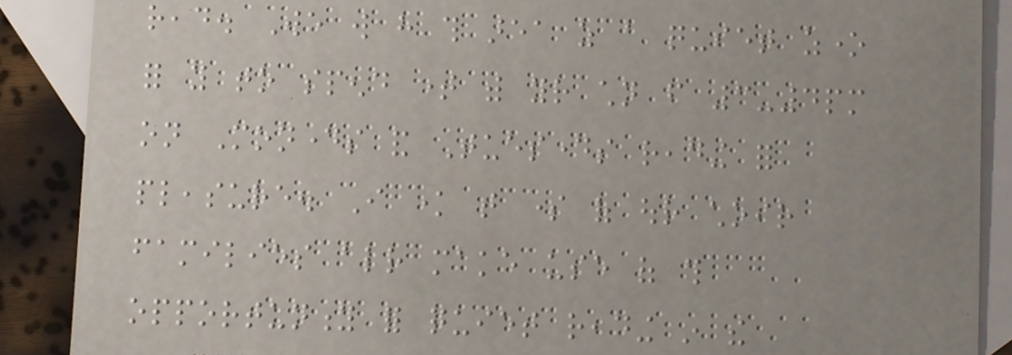read. We will have this area as a quiet zone
for you to spend time with your children from 3-4pm
on Mondays and Tuesdays reading for
pleasure. I know that some of our choir
families already make use of this
opportunity for quiet reading in the
